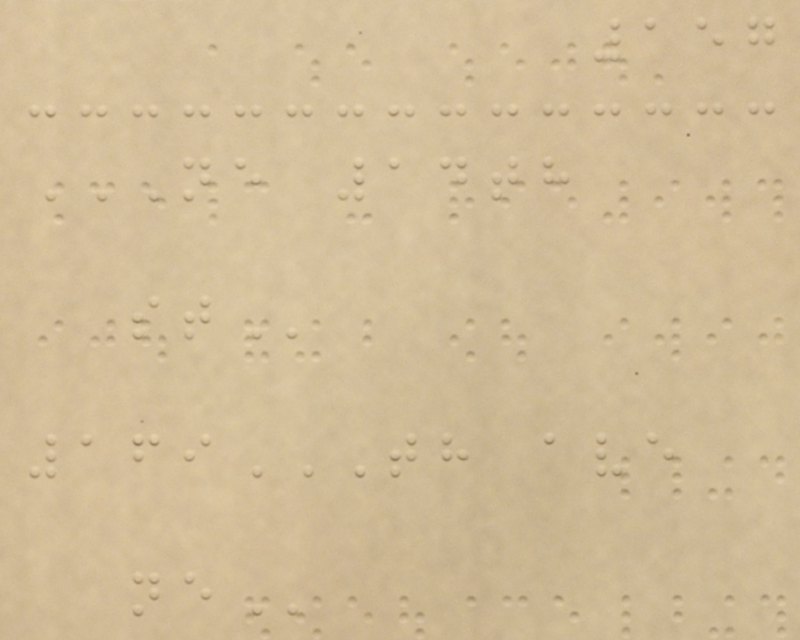157
NE 14TH
ST
169TH AVE
NE
